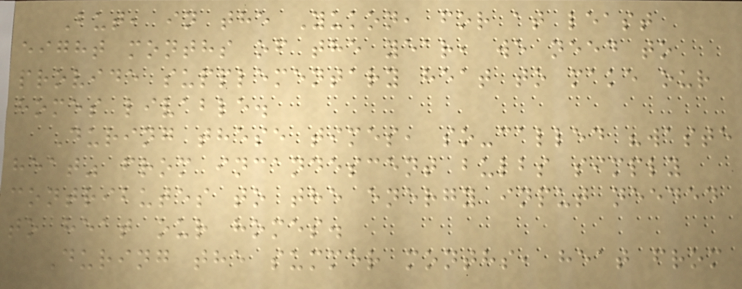But, in the Yukon, for at least
eight months of the year, we need to
provide supplementary heat to make our
homes livable.
During these times, so-called "waste
heat" from incandescent bulbs simply
contributes to the energy input needed
to heat our homes.
During the summer months, heat from
